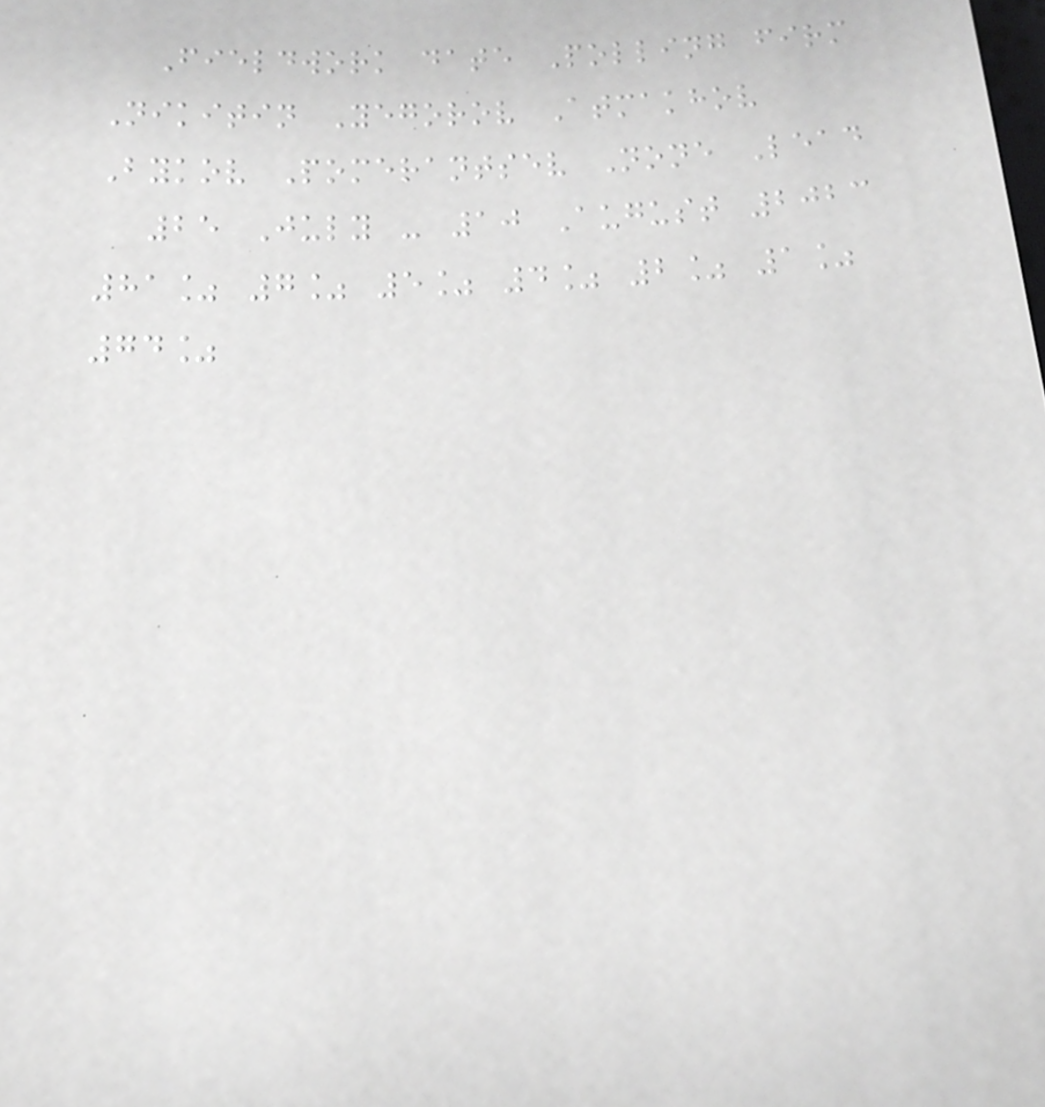Fieldwork date Polling firm
Nikitin Yegorov Atmakhov
Bykov Pomerantsev None Lead
25 July - 10 August 2023
81% 7% 5% 4% 2% 1%
74%
